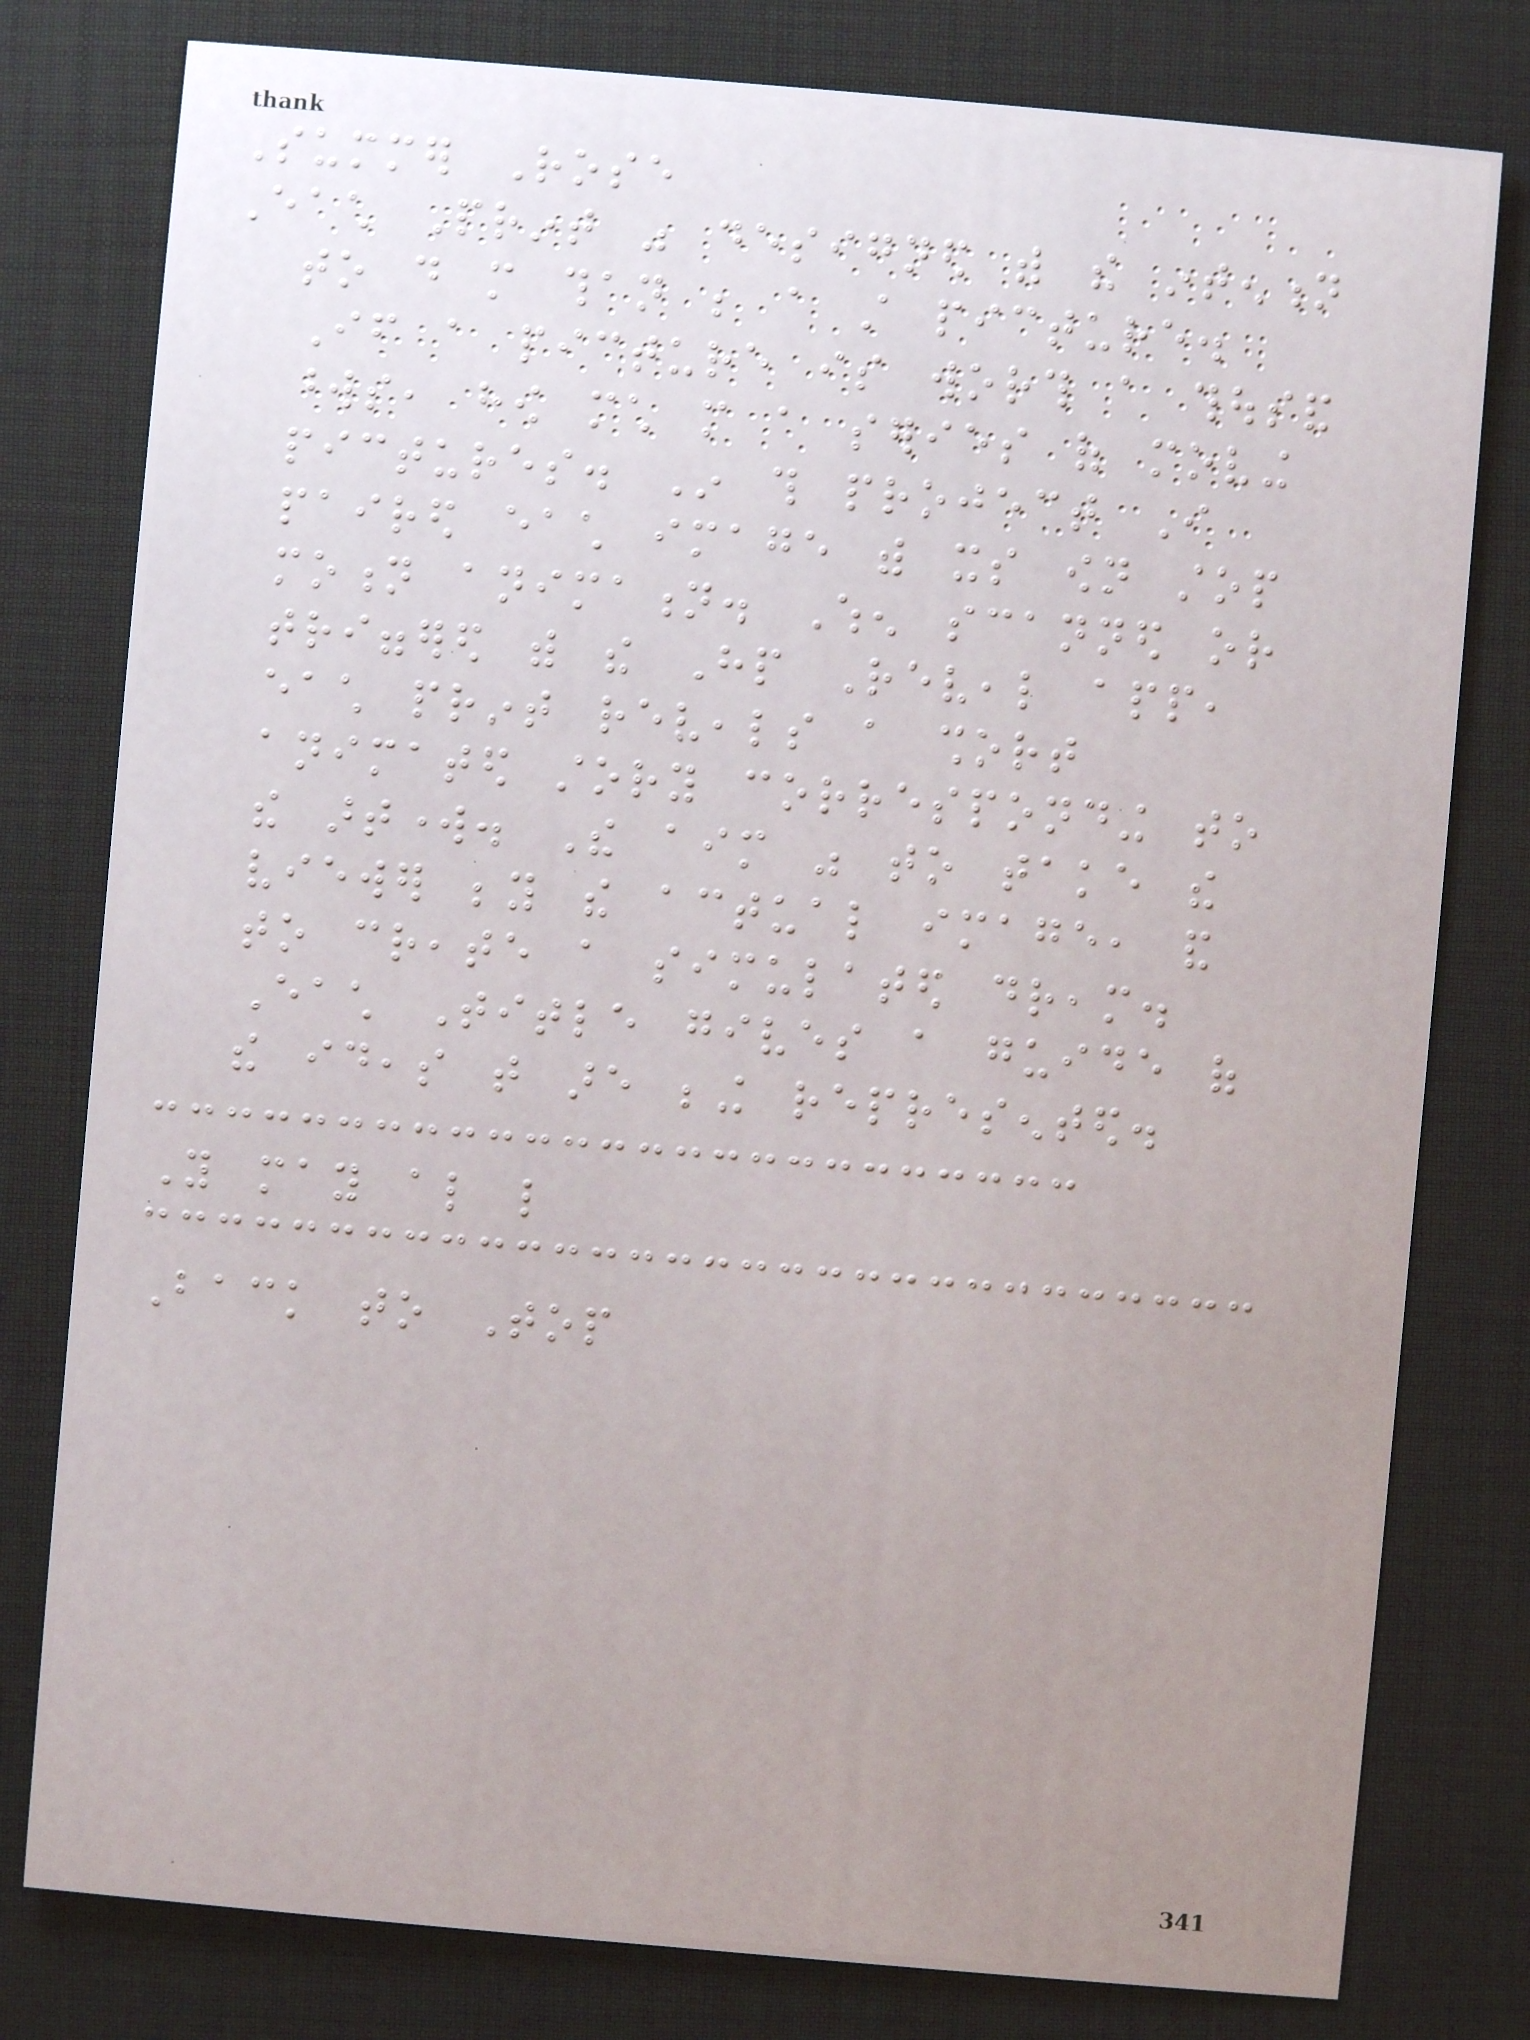Summer Rose
Each Print was designed with the intention
to do more than be a still picture.
If a picture is worth a thousand
words, how much more a series of moving
pictures. In this project I
paired each image with its own stop
motion animation. When scanned or
triggered with the Hp Reveal app,
each print reveals a short
animated story corresponding to
the artwork. The aim was to take the
viewer beyond the actual image, and
to create a simulated dream.
Each Title gives a guide of
the ideas that are being represented.
You may also like
Back to Top
